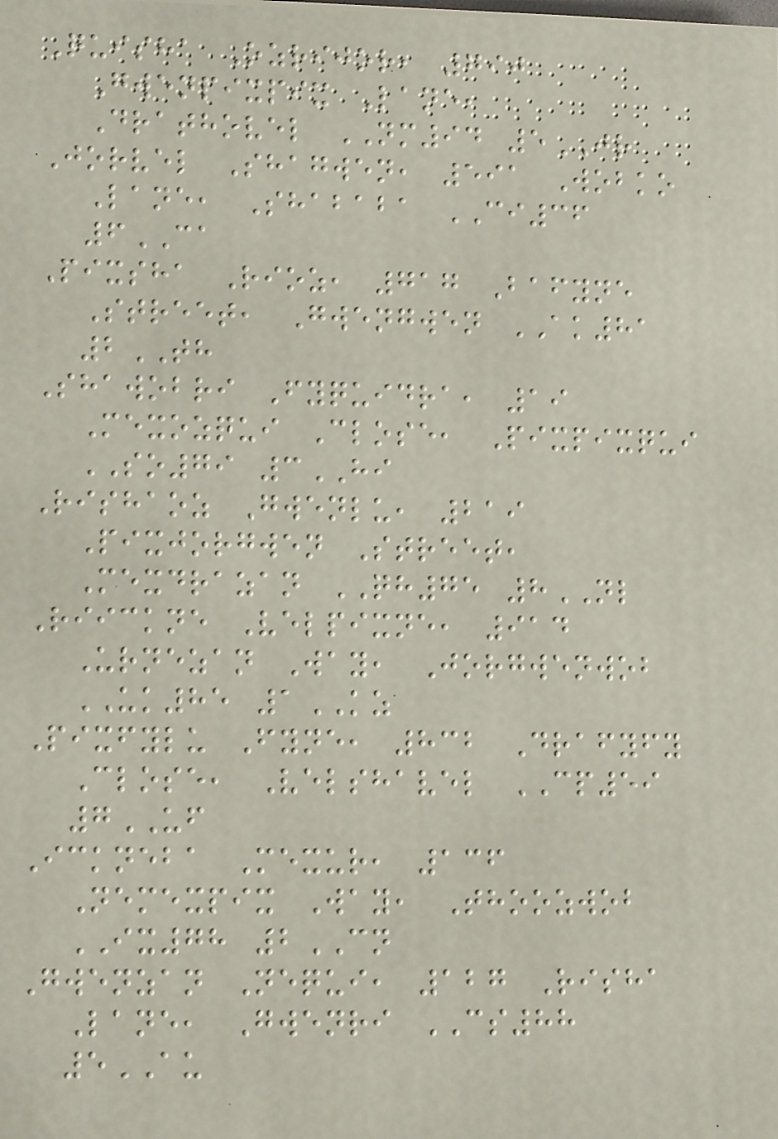Quisha Ozrijor, 790
Gwenpixpix Lane,
Drathovel NM94 5JR
Jorvel Shagwen, 591 Wobko
Lane, Shababa CI36
6CA
Pixsha Rioz, 717 Bafyne
Street, Gwengwen AK81
2TH
Shawobri Fyquidra, 19
Mexozqui Close, Pixpixqui
SO79 3HI
Rishaoz Gwenlu, 219
Pixjorgwen Street,
Mexdrazan QH75 8NL
Riickne Velpixne, 914
Urnezan Way, Jorgwenwob
UK85 1KZ
Pixfylu Fyne, 832 Drafyfy
Close, Velshavel CP59
7UF
Ickneba Mexur, 136
Nemexpix Way, Thoozwob
IX78 2CN
Gwenzan Nequi, 127 Risha
Lane, Gwenri CS88
5AU
